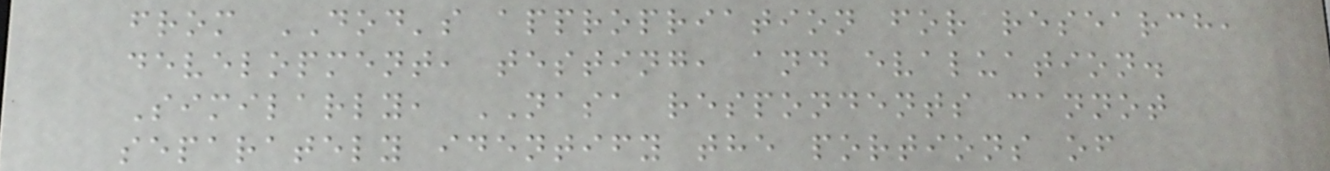from DOD's appropriation for research,
development, testing, and evaluation.
Similarly, NASA respondents cannot
separately identify the portions of
